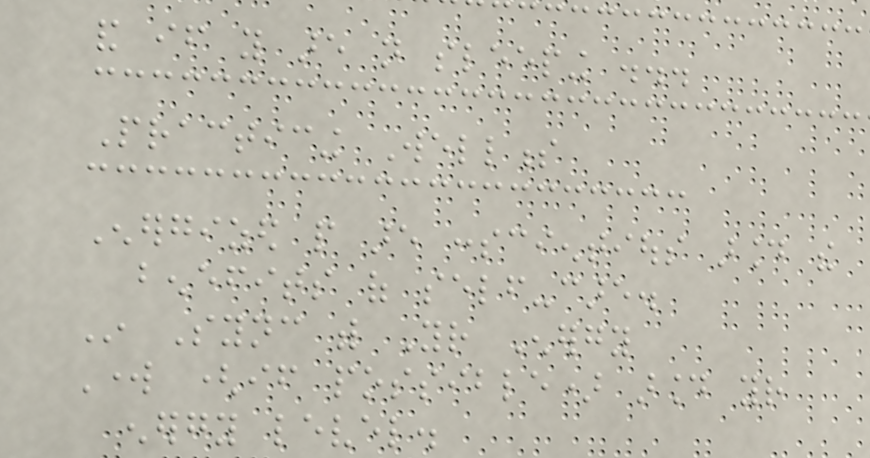and if you are not sleeping ...
Practicing Wellness
Energized people are conscientious around the
benefits of self-care.
In Sync with Your Energy
Work (if possible) around your
energy level.
